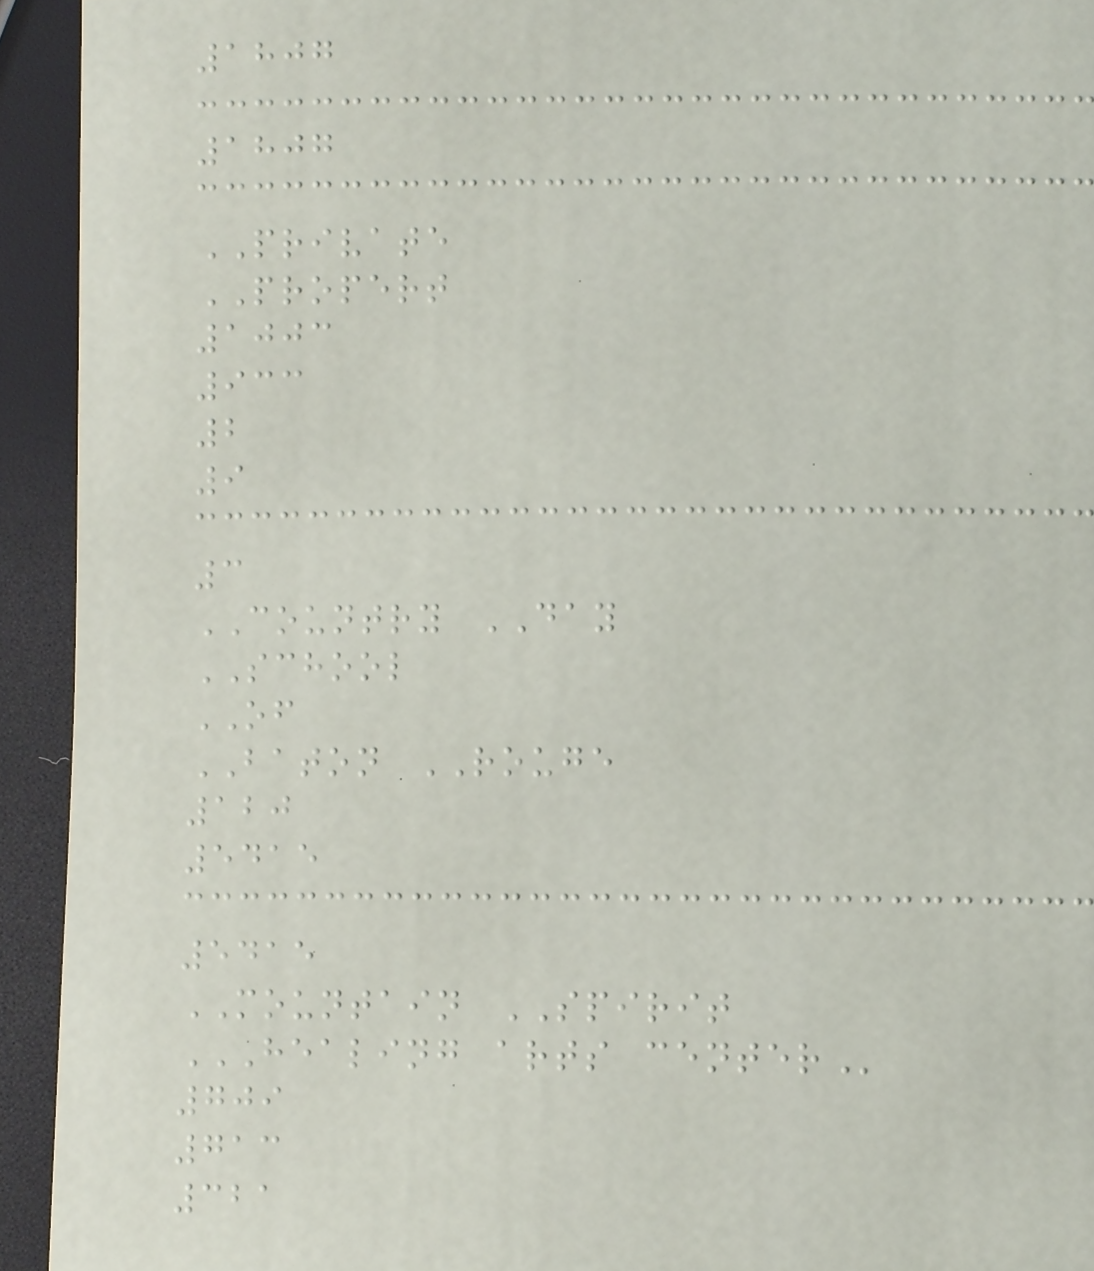1807
1807
PRIVATE
PROPERT
1003
933
2
9
3
COUNTRY DAY
SCHOOL
OF
BATON ROUGE
120
5415
5415
MOUNTAIN SPIRIT
HEALING ARTS CENTER
709
713
321
